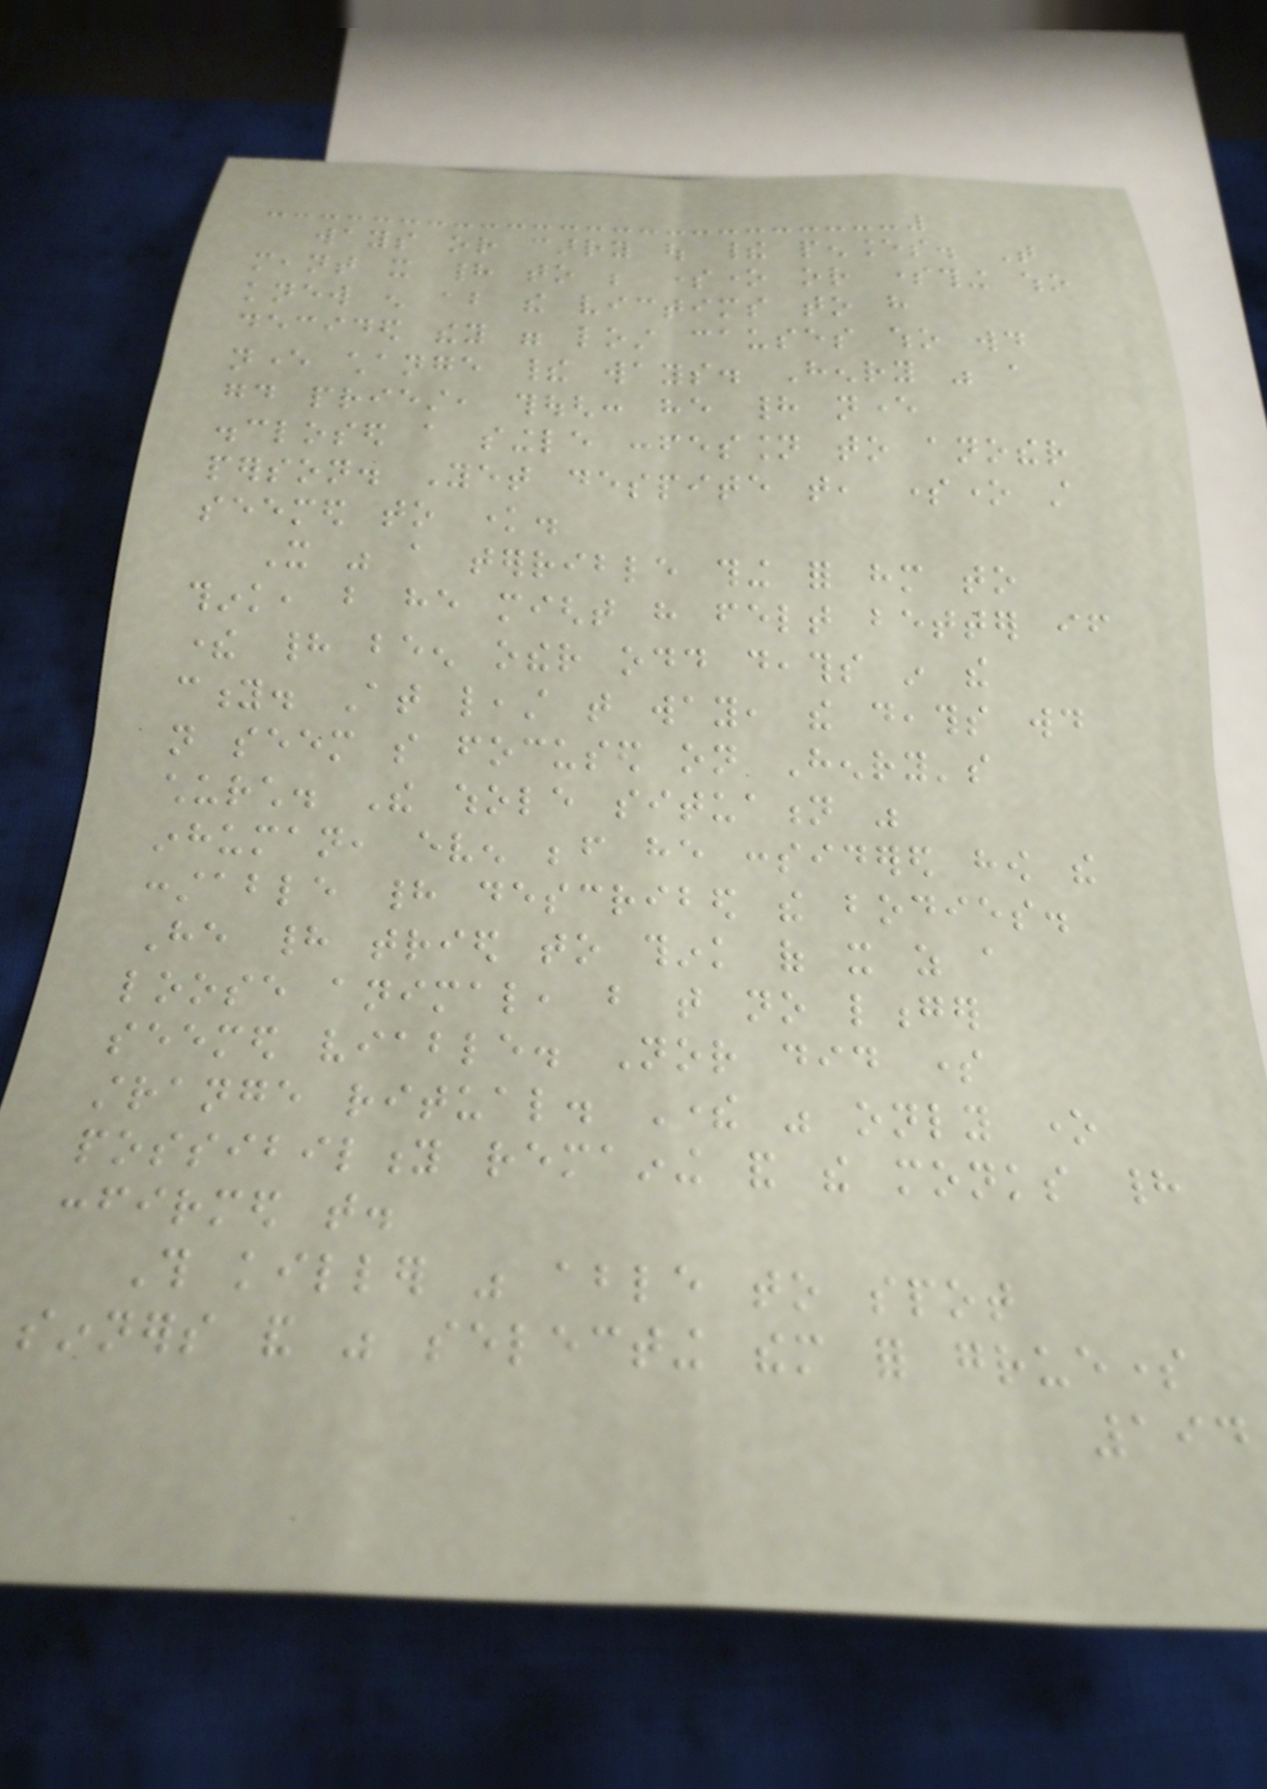ways or carry out their penances. That
meant it had to be someone or something who
knew enough about the victims to have
decided they were lost causes who would
never change their ways. Henry was a
good priest, though: he had never
disclosed a single confession to another
person. Yet despite that, someone still
seemed to know.
It was a terrible thing for him to
think, but he might have felt better if
there had been other odd deaths in the
city. At least that way, the deaths would
not seem so focused on Henry's
church. The whole situation was
inhuman, even before he considered how the
constable had described the bodies.
He had tried to think of it as a
loose animal, but that no longer
seemed viable. Nor did some
strange ritual. There was only one
possibility remaining and the monks had
confirmed that.
This killer was able to spot
sinners and was selecting them for gruesome
194
